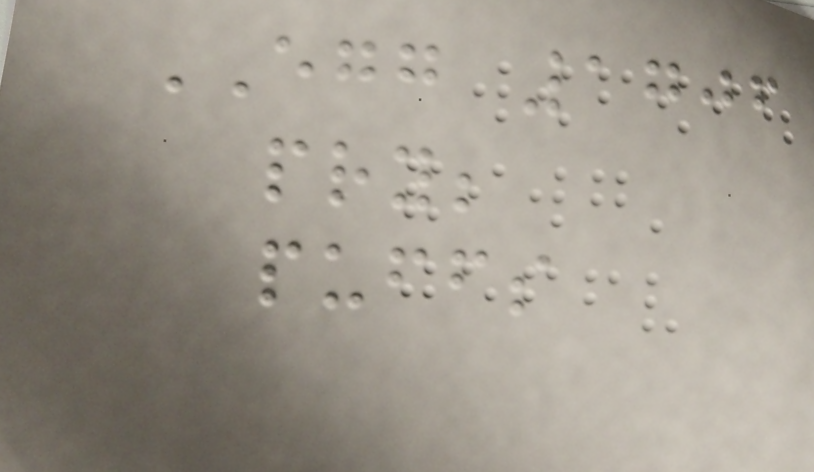EGG 1706
pry;
puffs
